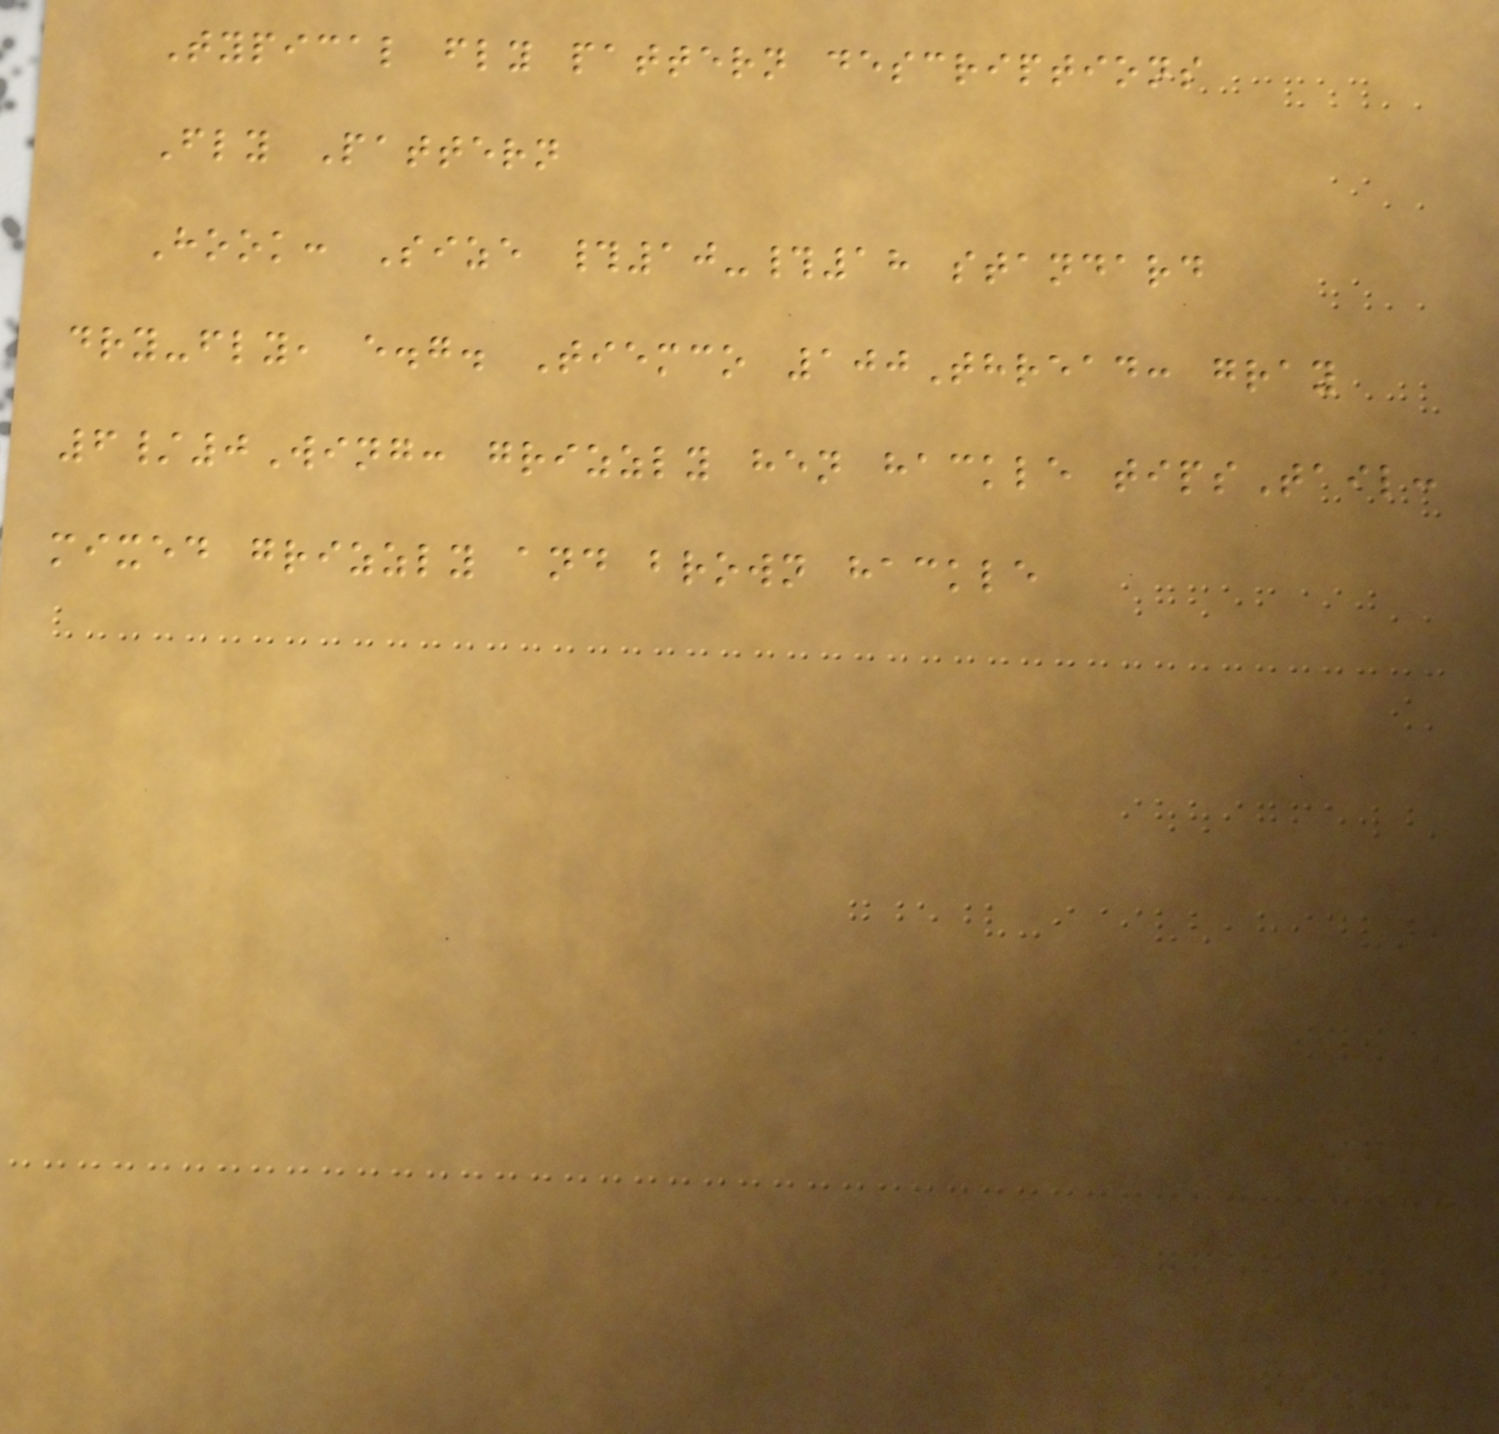Typical fly pattern descriptions
Fly Pattern
Hook: Size #10-#18 standard
dry-fly, e.g. Tiemco 100Thread: gray
6/0Wing: grizzly hen hackle tipsTail:
mixed grizzly and brown hackle
